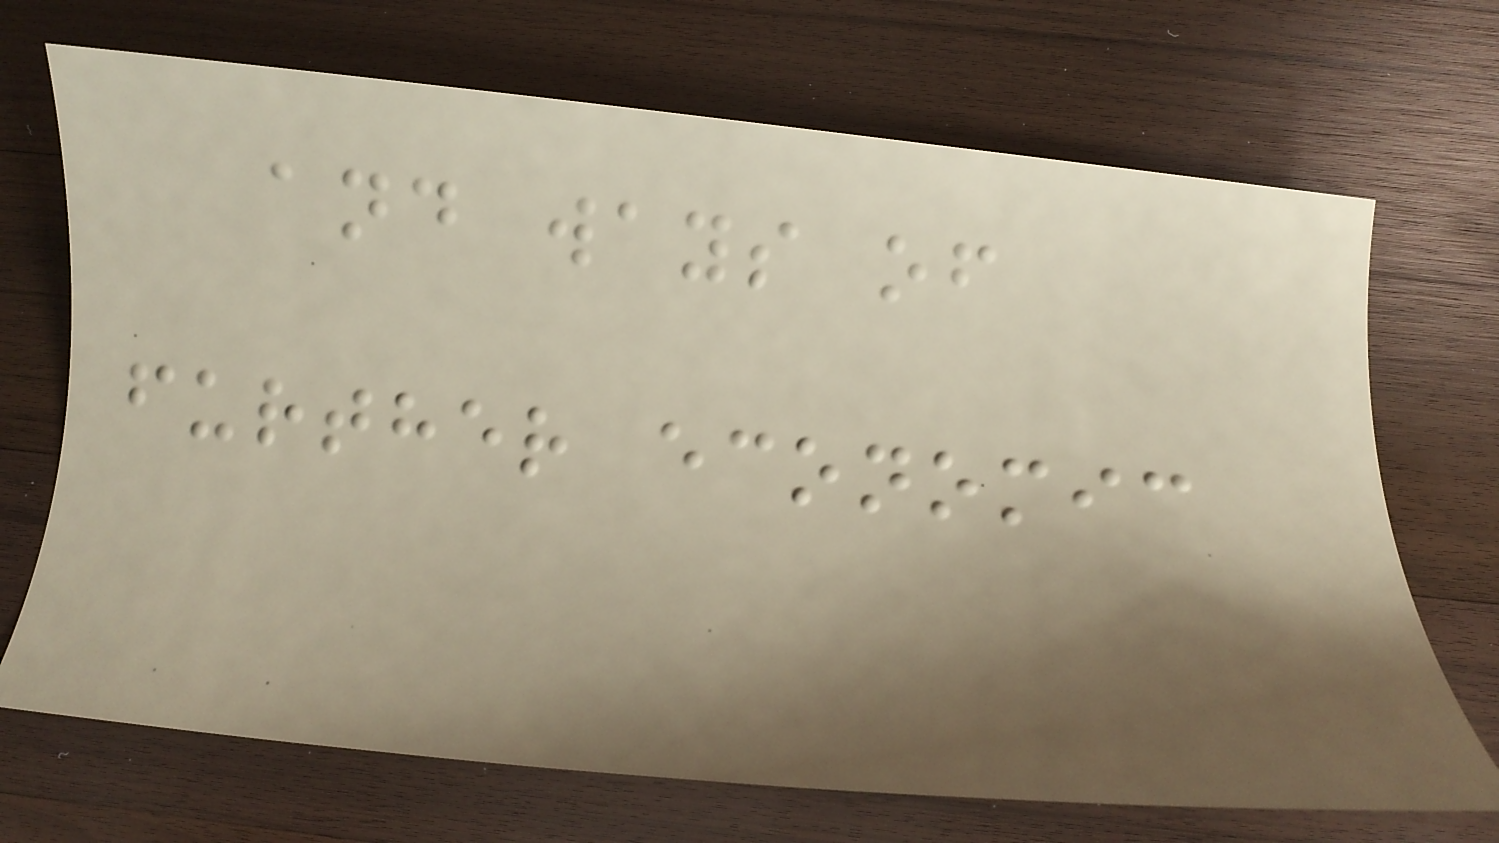and ways of
further economic
